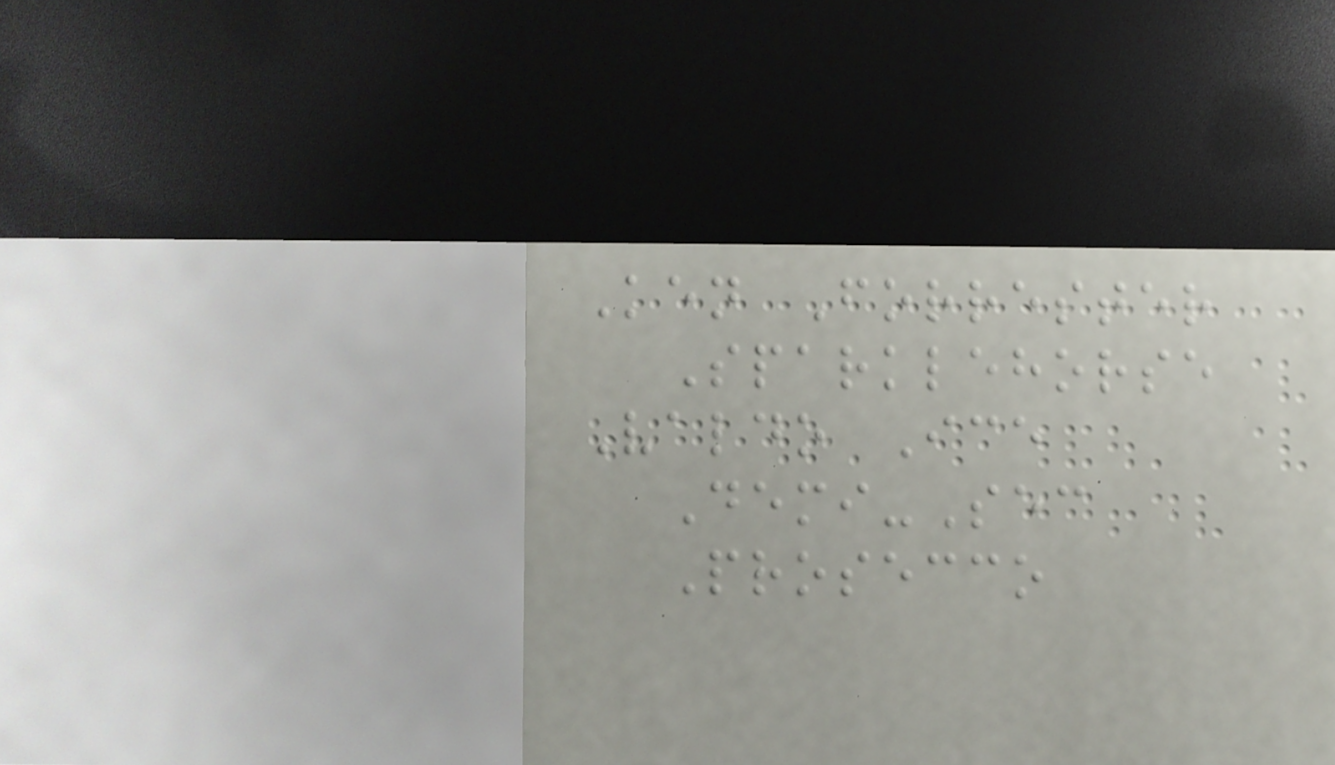Ken Forrester
Sparklehorse
Valdo Ice
Demi-Sec
Prosecco
